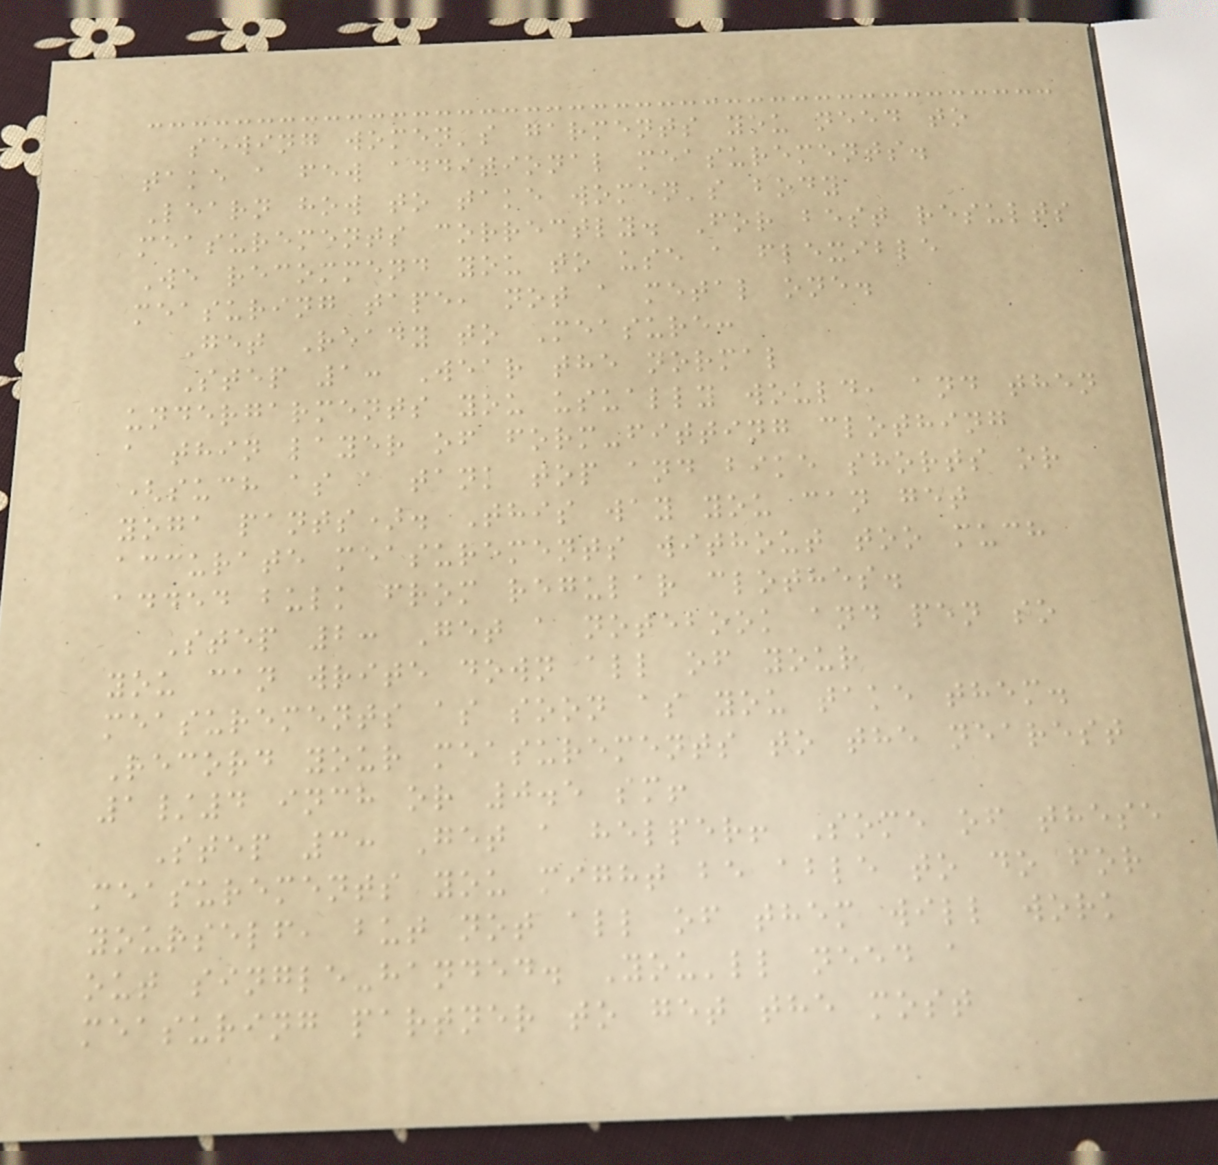sewing women's garments you need to
take a few additional measurements.
Learn how to take women's body
measurements correctly. For best results
We recommend you to use a flexible
measuring tape, not a metal one.
Get Ready to Measure:
Step 1: Wear the normal
undergarments you usually would, and then
a thin layer of form-fitting clothing
(such as a tank top and bike shorts or
yoga pants). This way you can get
accurate measurements without too much
added bulk from regular clothes.
Step 2: Get a notebook and pen so
you can write down all of your
measurements as soon as you take them.
Record your measurements to the nearest
1/4 inch or 0.5 sm!
Step 3: Get a helper! Some of these
measurements you might be able to do for
yourself, but not all of them will work
out single-handed. You'll need a
measuring partner to get the most
